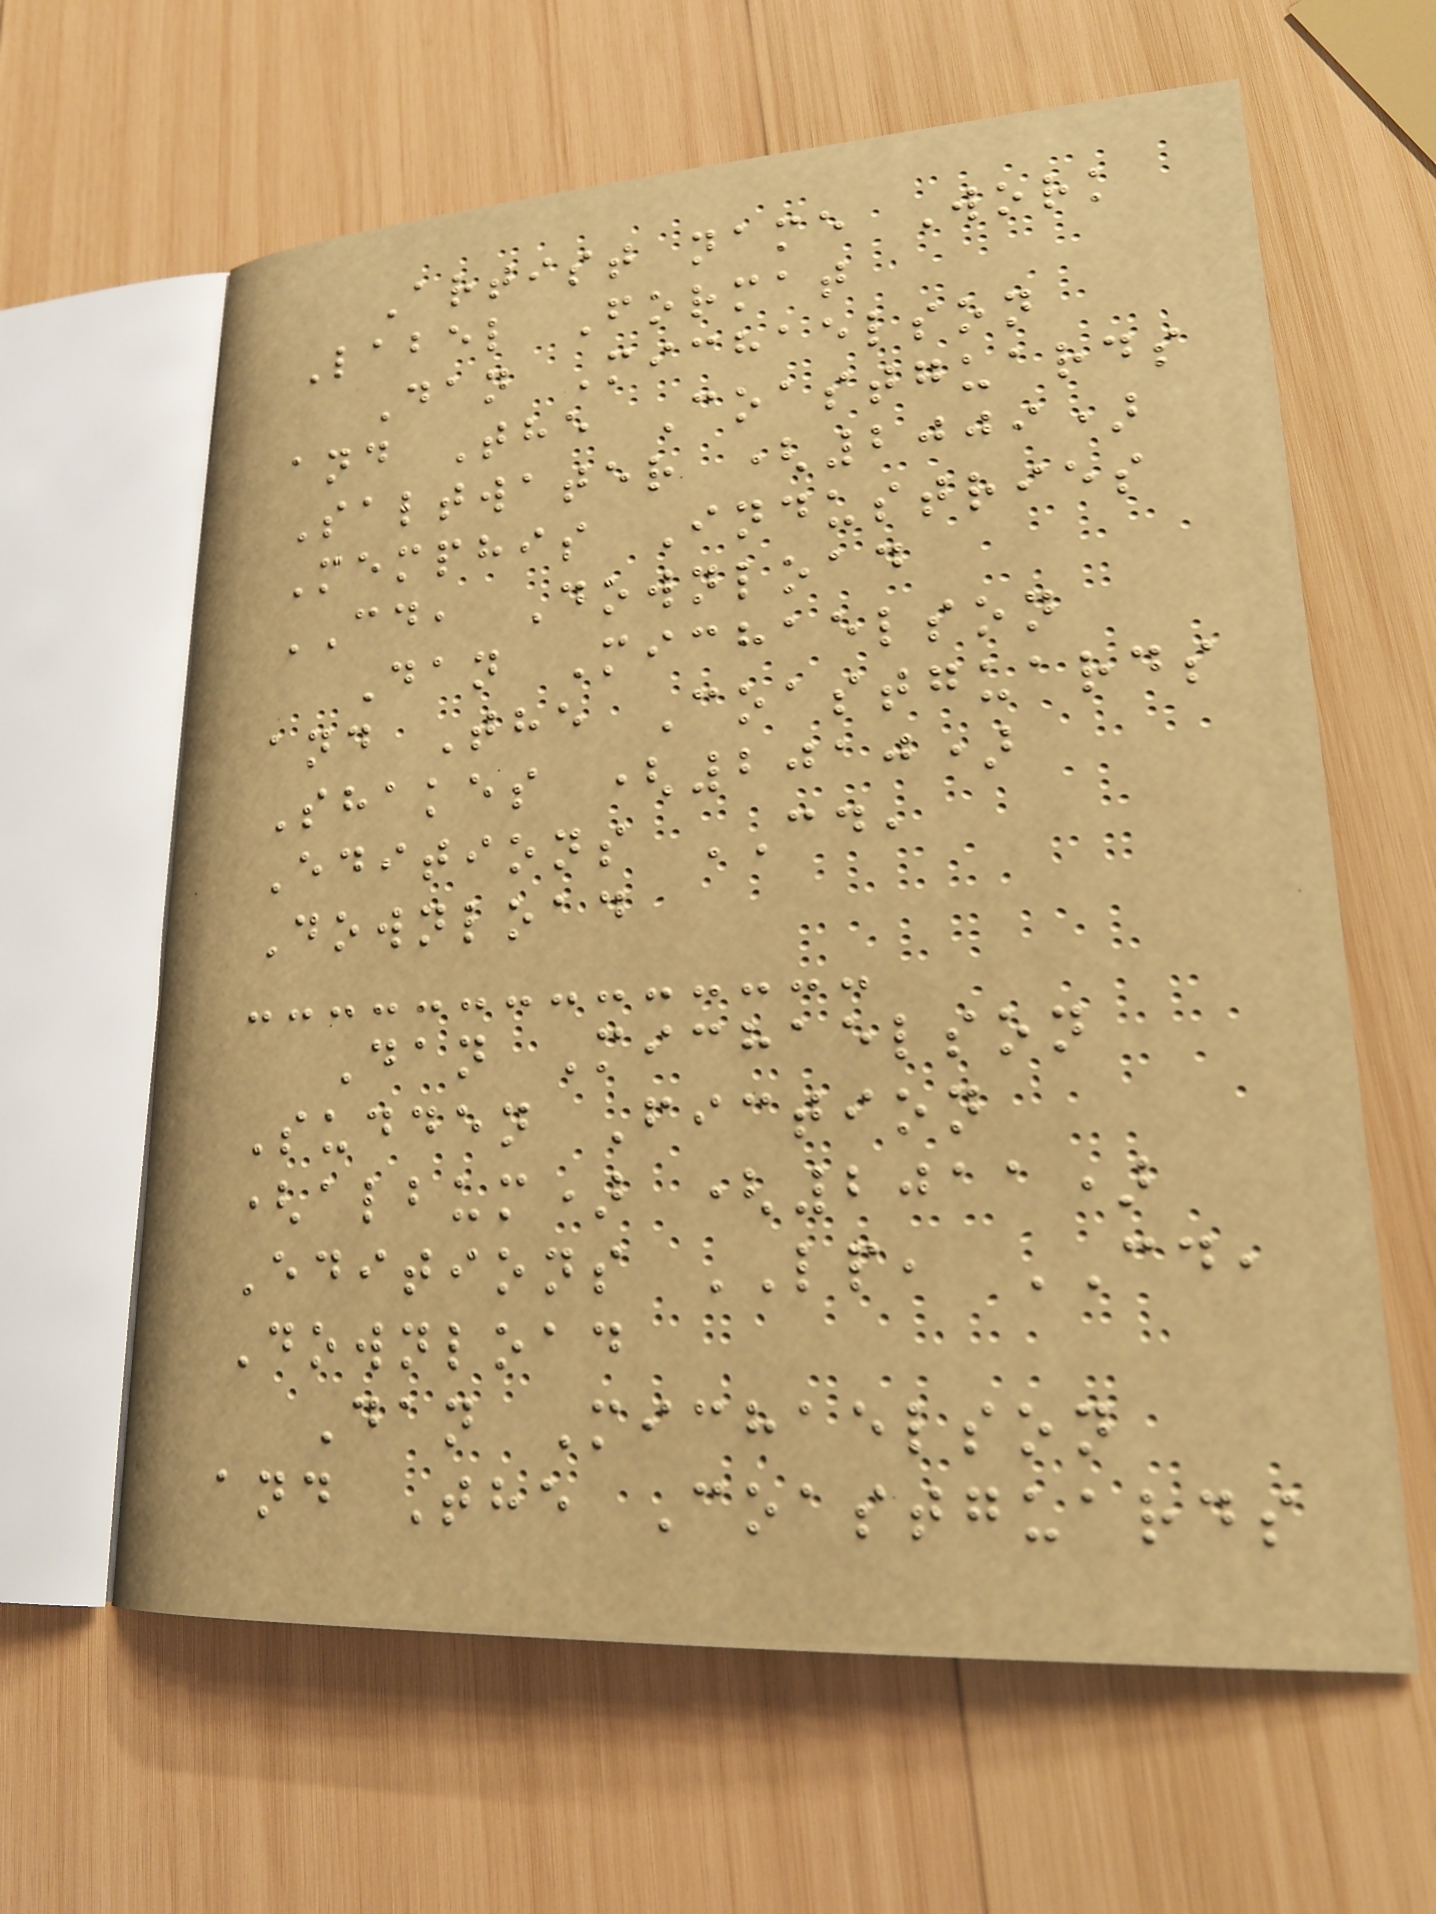Artist name Work
Label Format
Dan Michaelson
and The Coastguards
Saltwater (2009)
Memphis Industries
CD, Download
Dan Michaelson
and The Coastguards
Shakes (2010)
Editions CD,
Download
Dan Michaelson
Sudden Fiction
(album) (2011)
Editions LP, CD,
Download
Dan Michaelson
and The Coastguards
